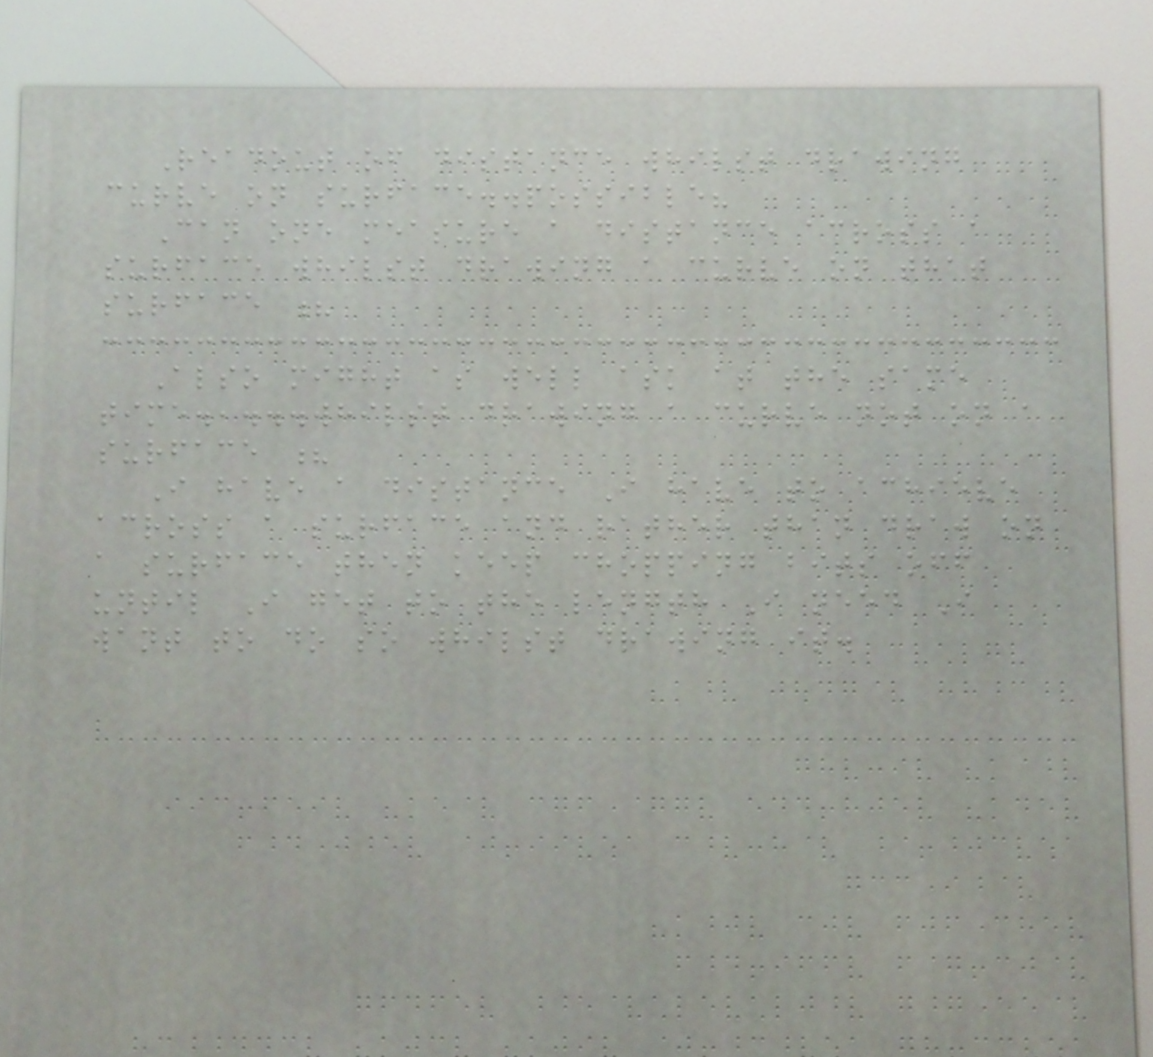Readout of distance whilst drawing
curve on surface..possible?
Can one measure a distance across a
surface whilst drawing a curve on that
surface ?
Also might as well ask at the same
time.,...whilst drawing a curve not on a
surface ?
I have a distance I have to achieve
across a surface and rather than draw on
a surface then keep chopping bits off
until I get to the length I need I
want to do so whilst drawing it.
